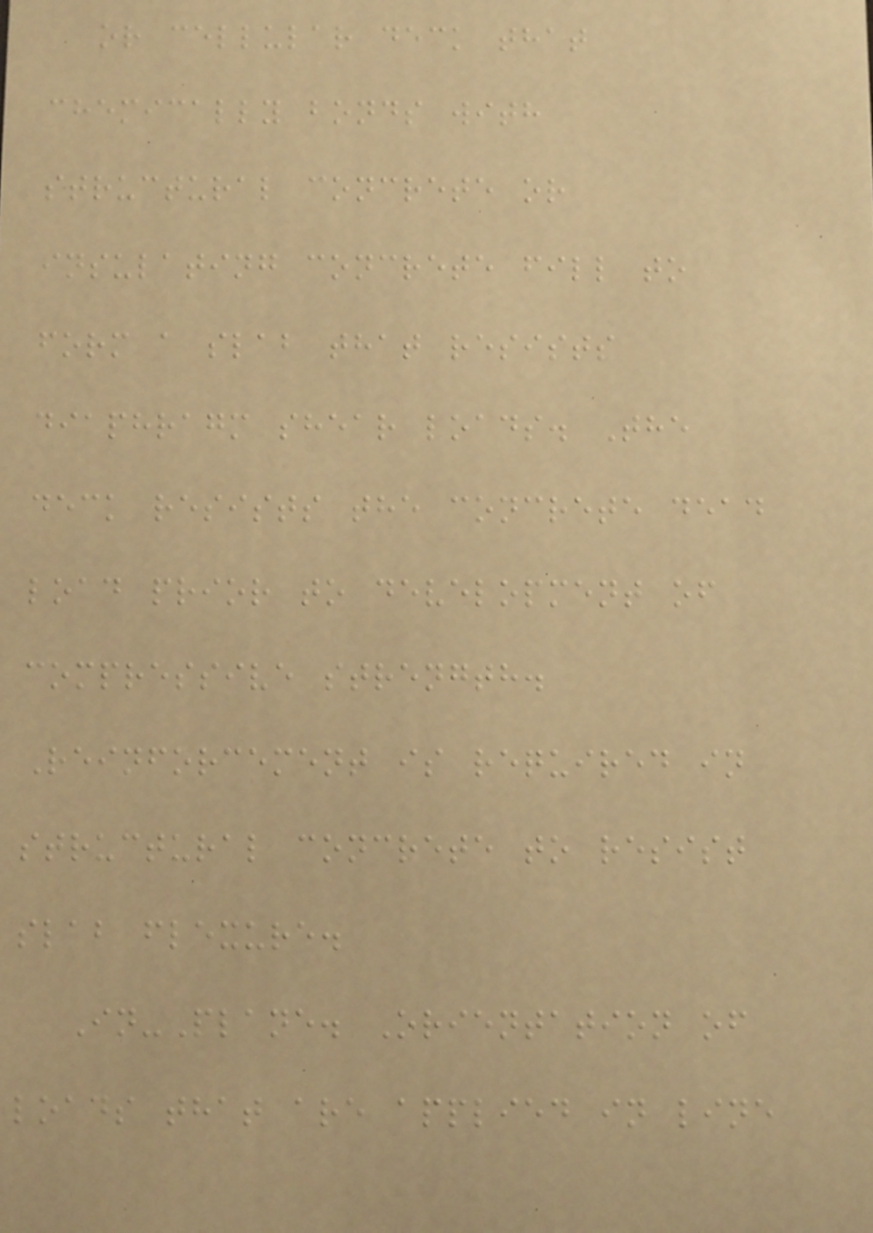or cellular deck that
chemically bonds with
structural concrete or
insulating concrete fill to
form a slab that resists
diaphragm shear loads. The
deck resists the concrete dead
load prior to development of
compressive strength.
Reinforcement is required in
structural concrete to resist
slab flexure.
In-Plane. Orientation of
loads that are applied in line
